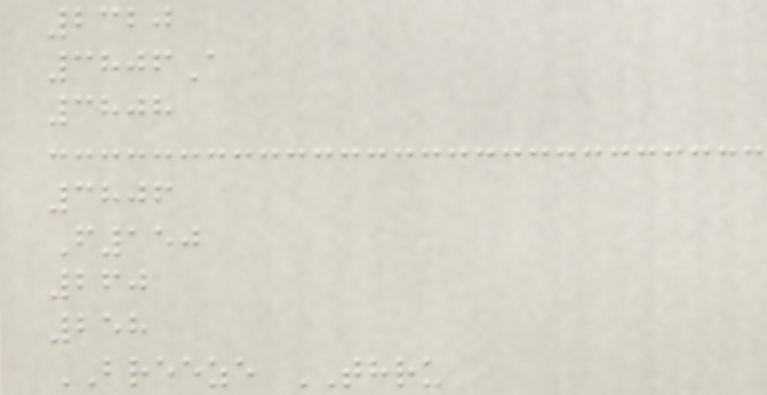2320
3806A
3808
3806
F150
260
258
BREEZE THRU
